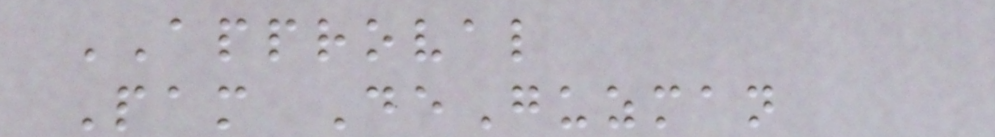APPROVAL
Pam DeGuzman
